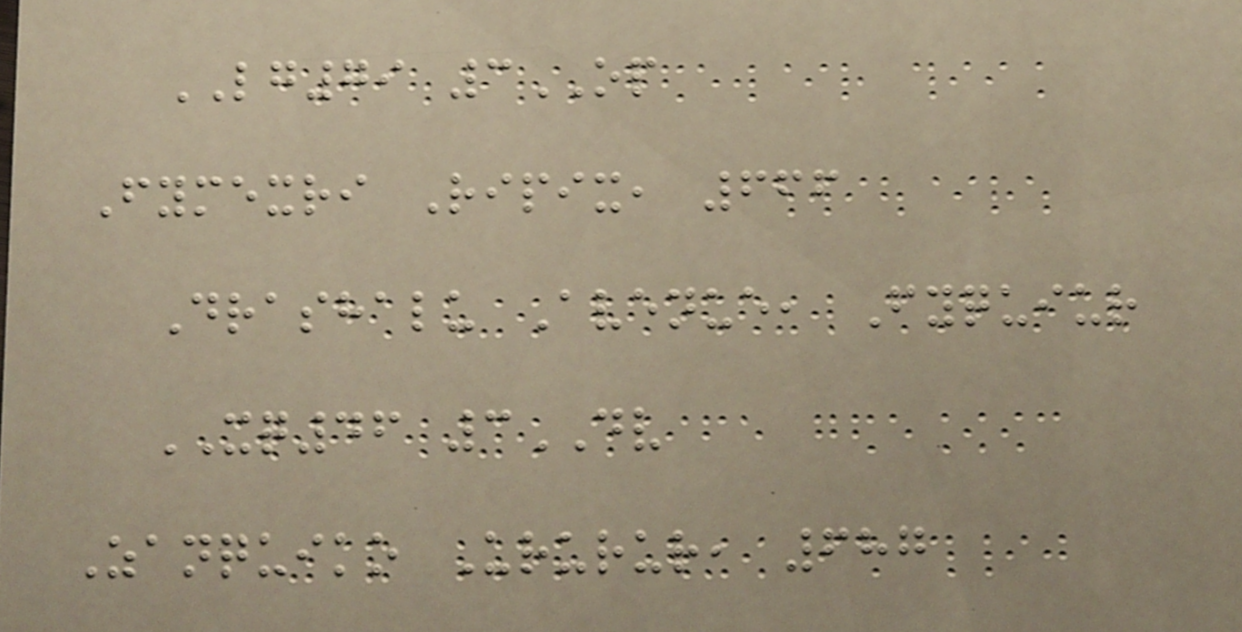LG79 3OP
Fymexri Ripix, 666
Drashalu Avenue, Fyquiur
XQ46 3DV
Zanquiko Ururur, 687
